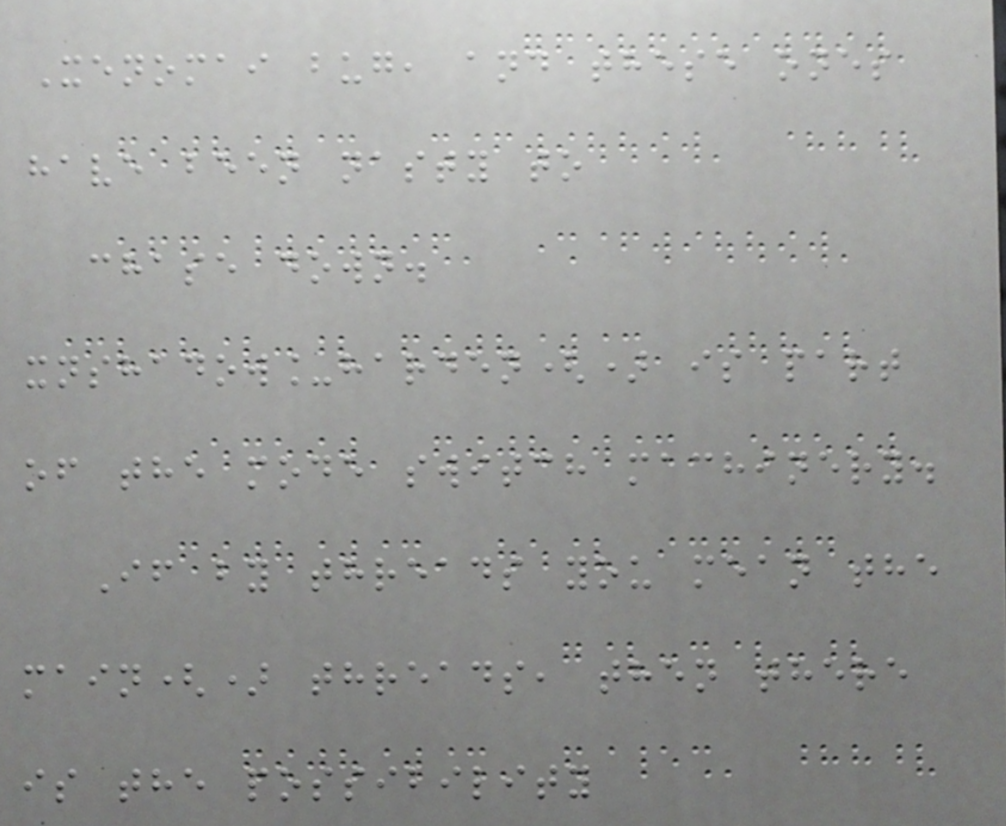Xenomai bug, and these ones
have been nasty to
chase down.
xnshadow_harden() is part
of the mode switch machinery.
If by threads you mean the
main() threads, then there
is the possibility
